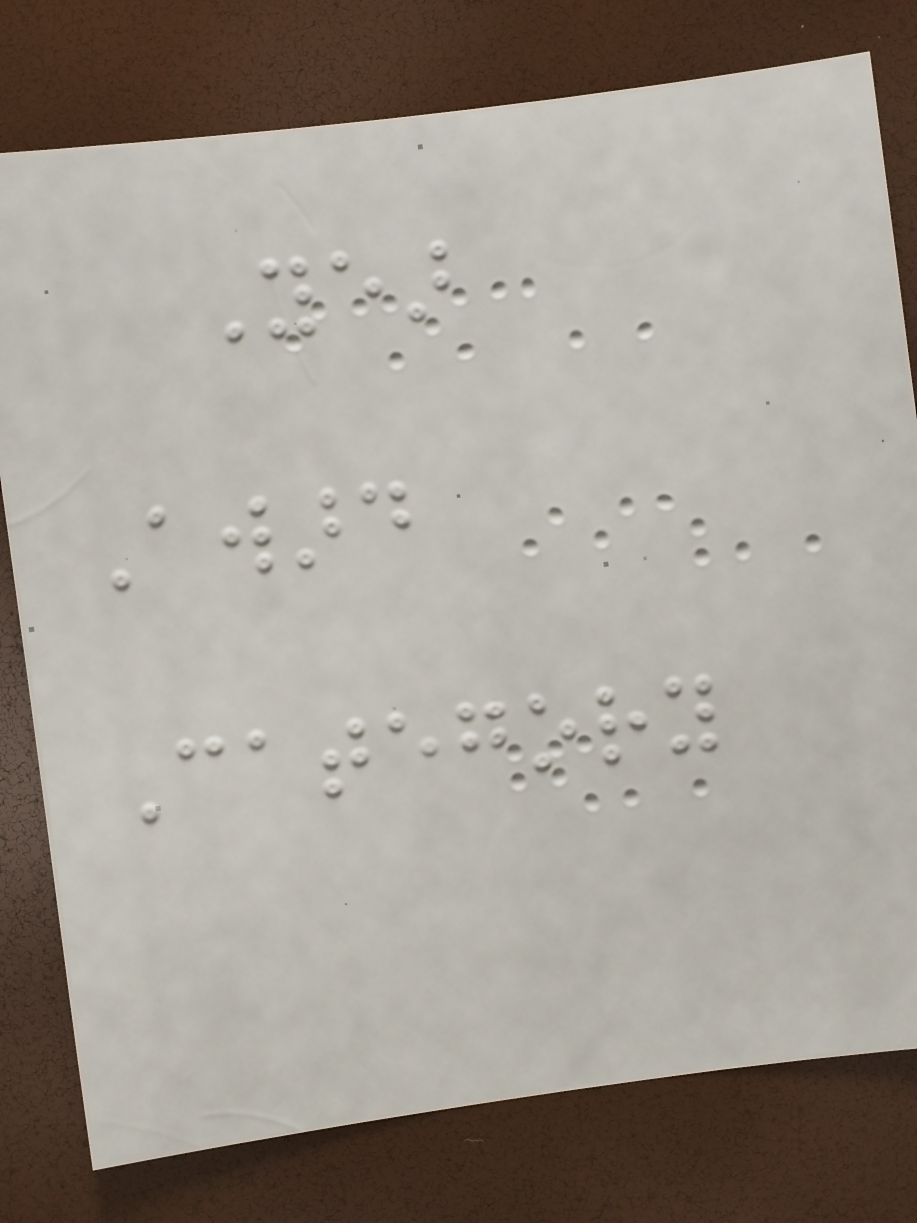Year
Award
Category
